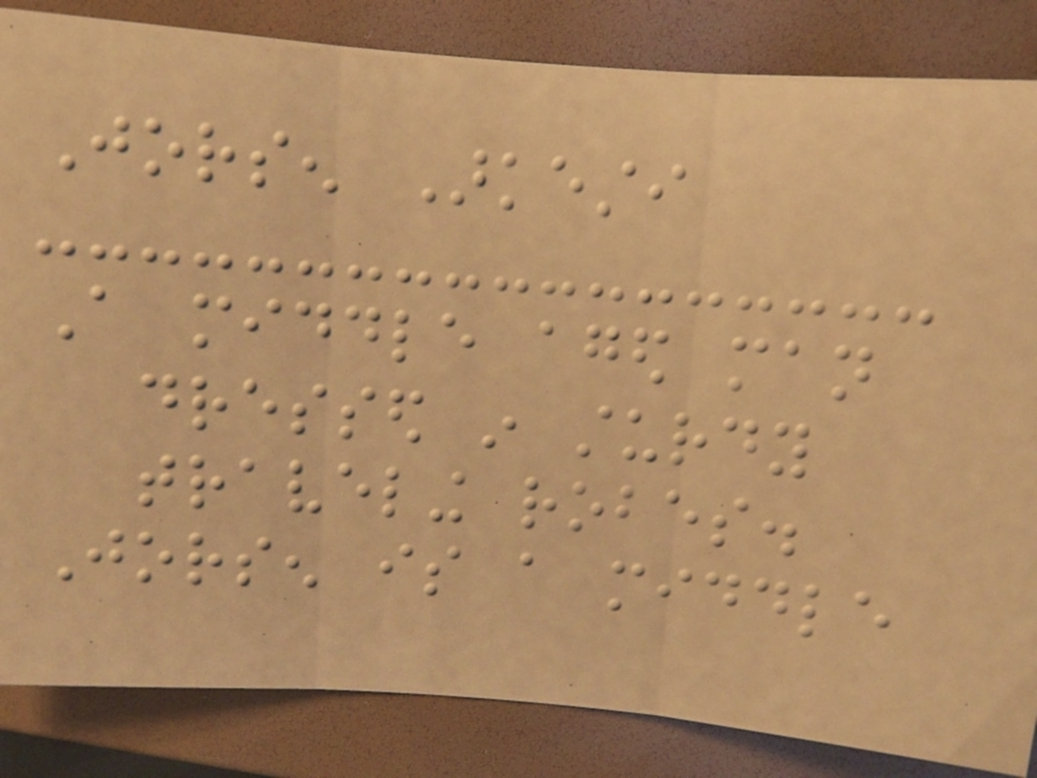Jorsen Arkesti
A middle aged man
dressed in sturdy
traveling robes.
Jorsen is a middle
